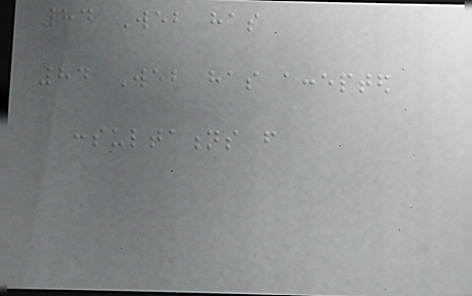84 Web has
84 Web has accepted
consultations from
